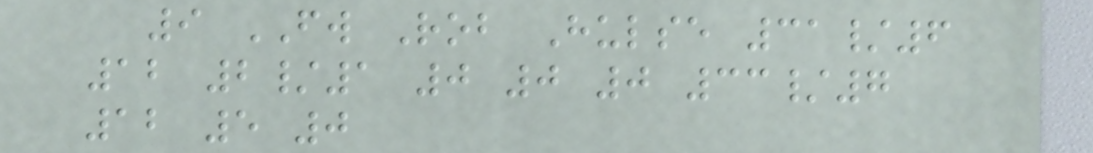9 FW Rob Hulse 31/6
12 2/1 0 0 0 33/7
12 5 0
